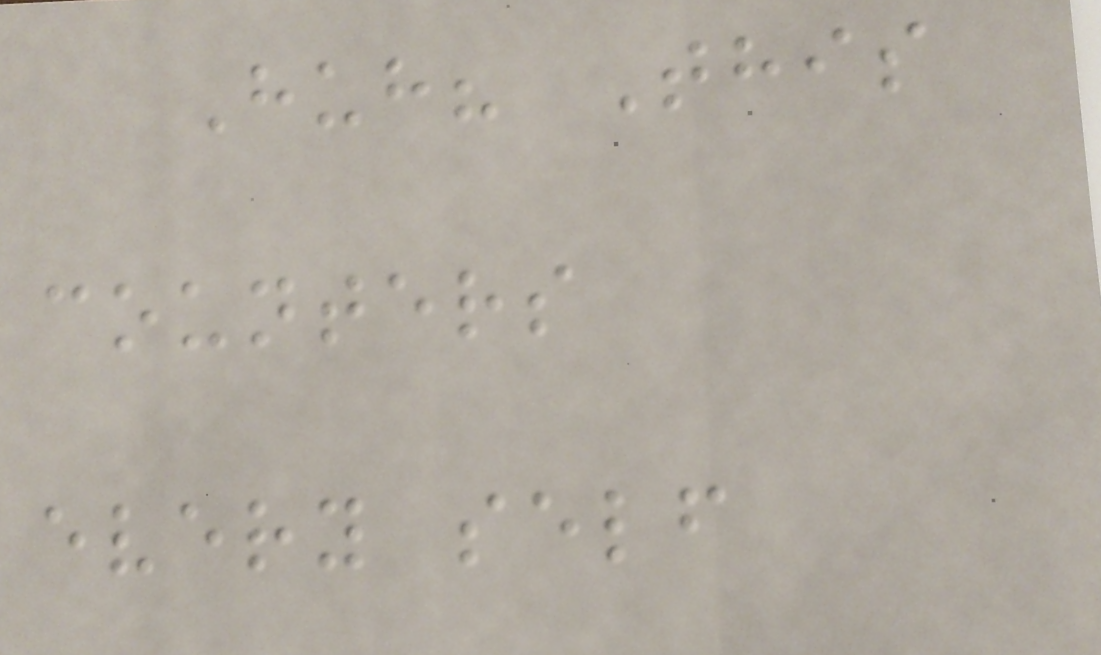Huh? This
counters
every self
